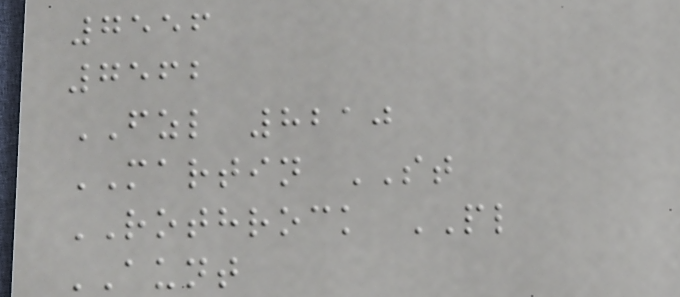7556
7562
FZL 8210
MARTIN ST
ROTHROCK PL
AUNT
